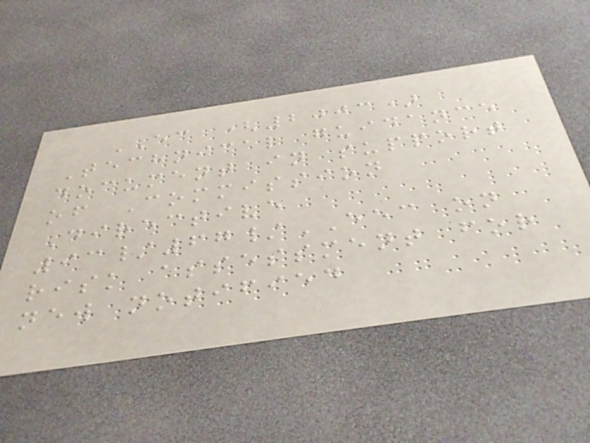EC (2003)
Technical guidance
document in support
of Commission
Directive
93/67/EEC on
risk assessment for
new notified
